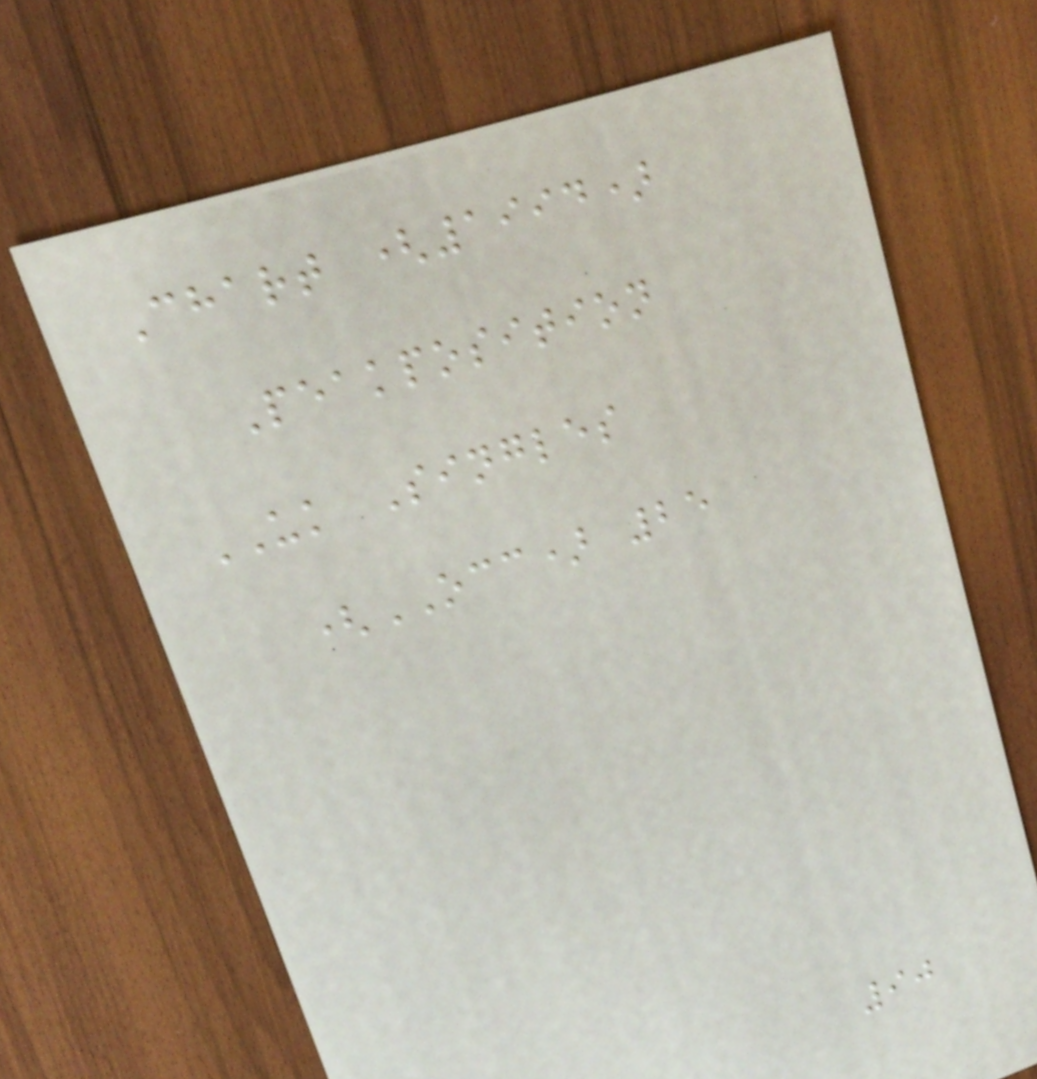Chart (1994)
Peakposition
UK Singles
(OCC) 25
90
